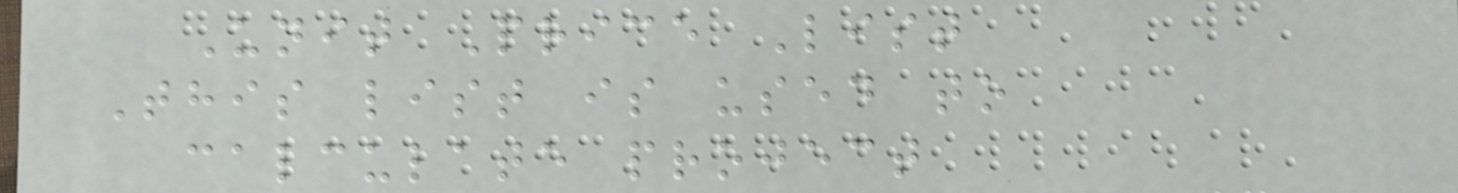Unit Price List
This list is used to
calculate project
